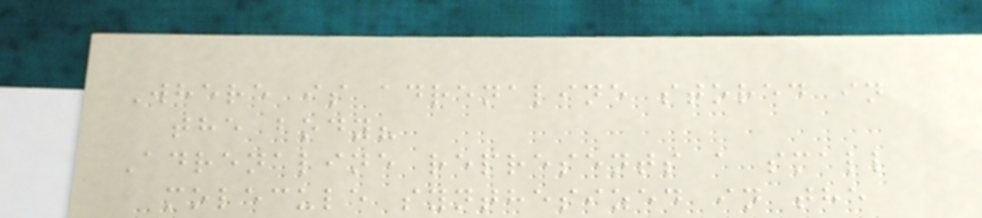Where is adrenaline stored in
the body?
Adrenaline represents a small
molecule synthesized in the
